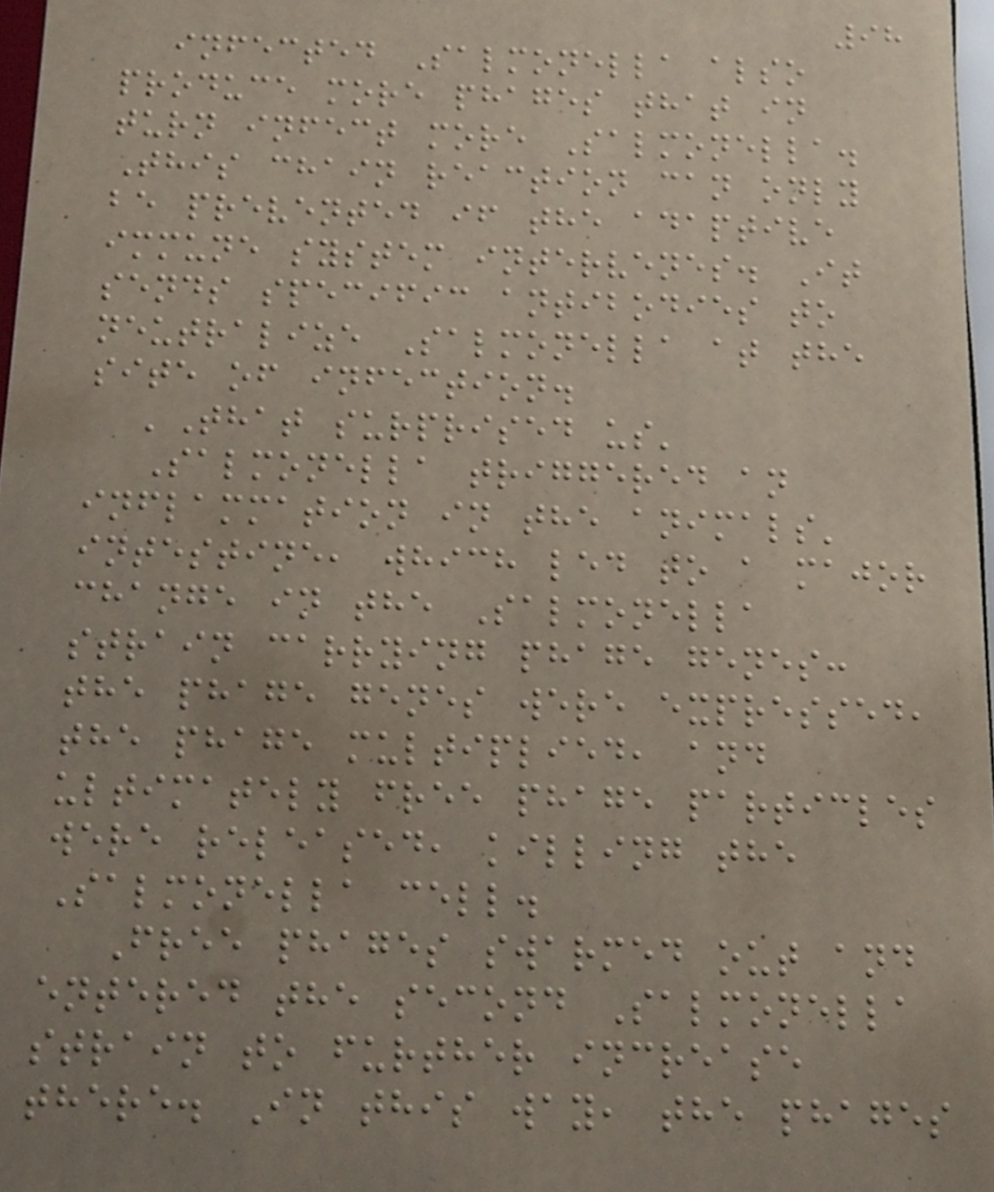98
infected Salmonella also
produce more phages that in
turn infect more Salmonella.
This chain reaction can only
be prevented if the adaptive
immune system intervenes. It
sends specific antibodies to
neutralize Salmonella at the
site of infection.
'That surprised us'
Salmonella triggered an
inflammation in the animals'
intestine, which led to a major
change in the Salmonella
strain carrying phage genes:
the phage genes were expressed,
the phage multiplied, and
ultimately free phage particles
were released, killing the
Salmonella cell.
Free phages swarmed out and
entered the second Salmonella
strain to further increase
there. In this way, the phages
